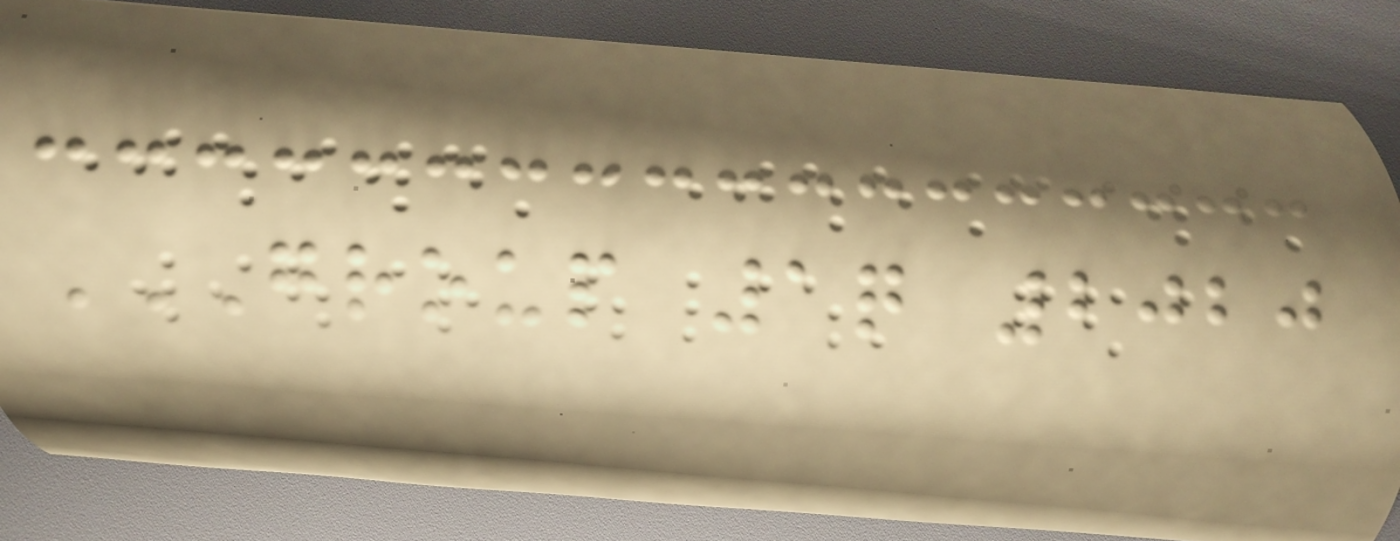GROUP 1Q 2020
